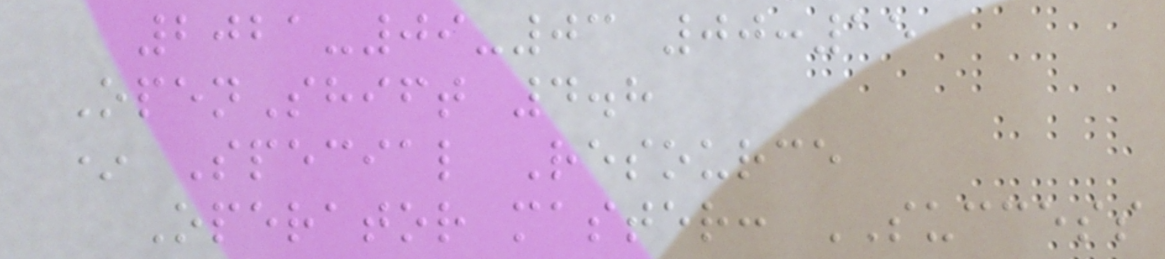2021-09-03 00:15
OpenShift 4.8
* Special Resource
Operator master: SUCCESS
